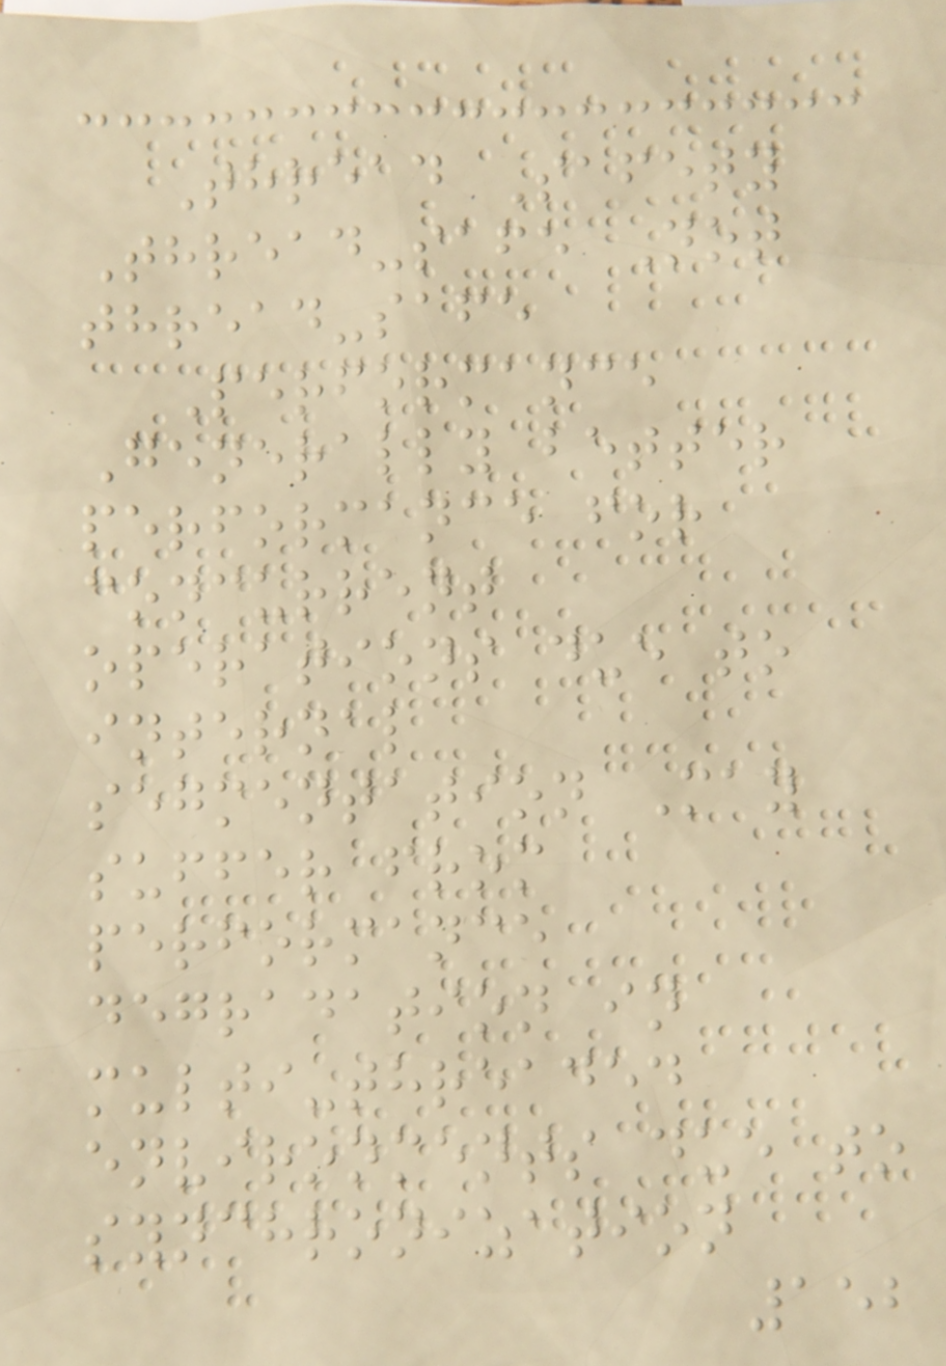Thread Safety
Thread-safe Not
thread-safe
Performance
Generally better
performance for
concurrent
operations due to
internal
segmentation May
suffer from
performance
degradation in
multi-threaded
environments due to
synchronization
152
